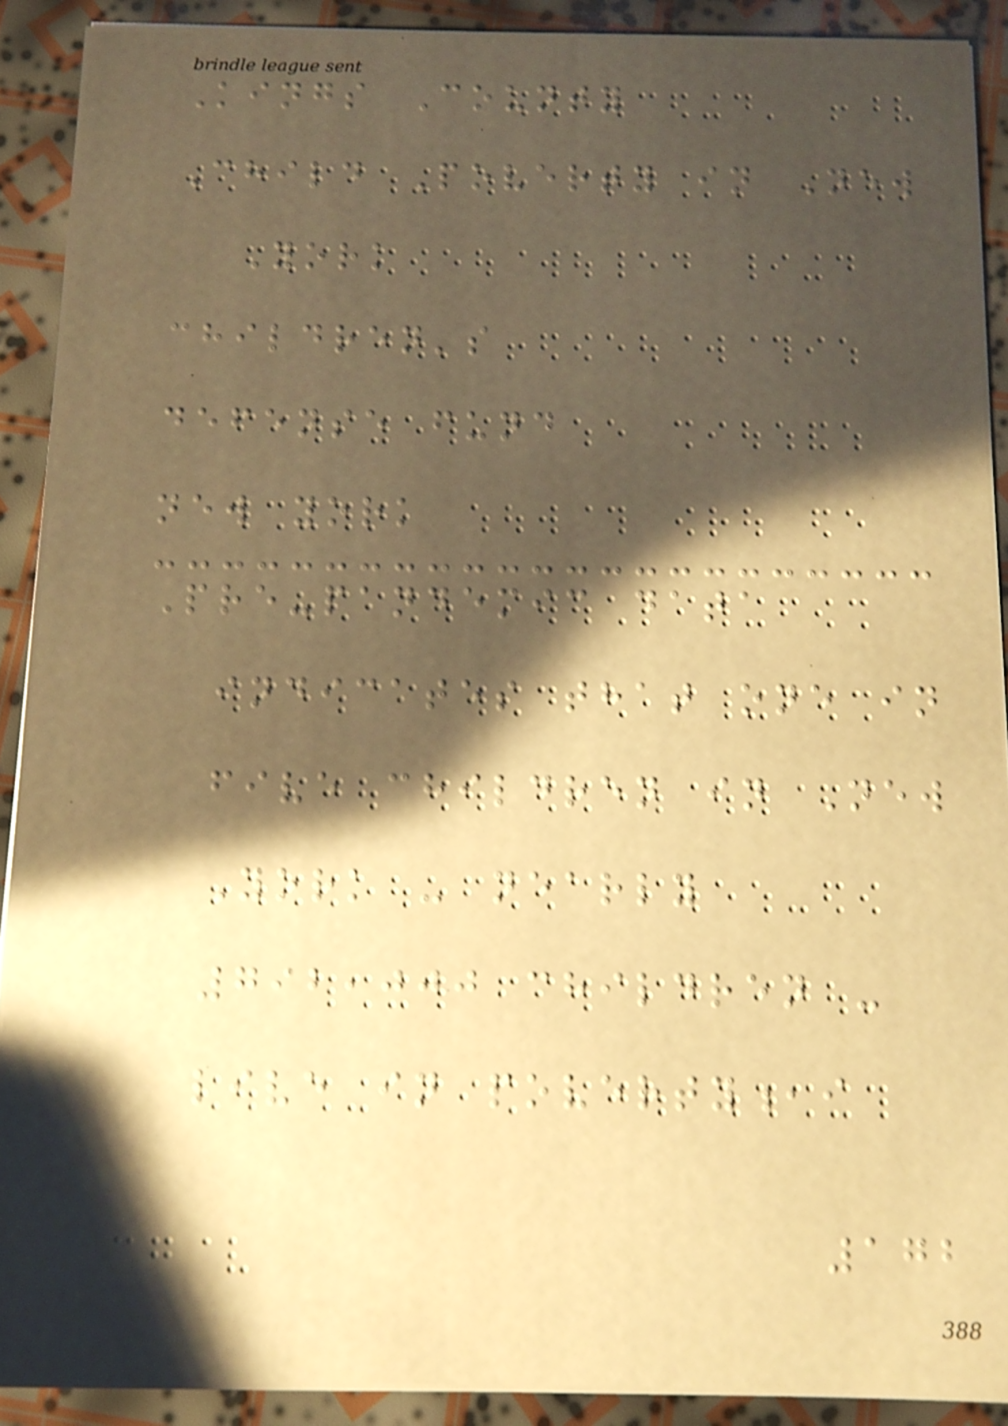Kings County
Child Poverty in New
York
children's
defense fund
new york
Pre-pandemic data
indicates that one in
five children in New
York - nearly
792,000 children -
live in poverty,i
172
